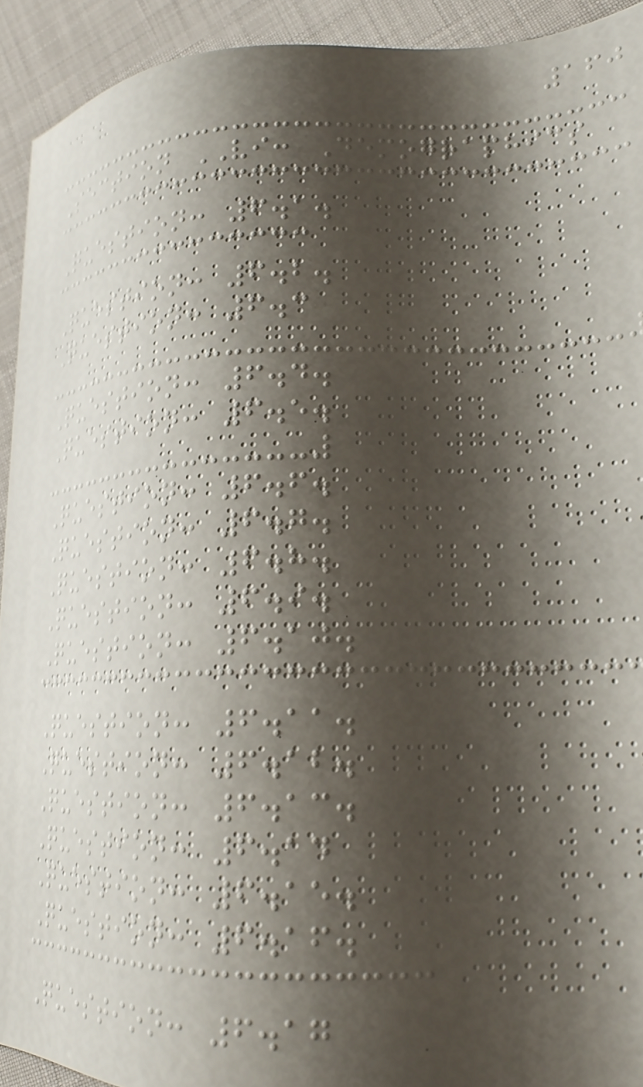160
Section VI: Demographics
Question: 6.1.
Question: 6.2.
Question: 6.3
Question: 6.4.
Question: 6.5.
Question: 6.6.
Question: 6.7.
Question: 6.8.
Question: 6.9.
Question: 6.10.
Question: 6.11.
Question: 6.12.
Question: 6.13.
Question: 6.14
Question: 6.15.
Question: 6.16.
Question: 6.17
